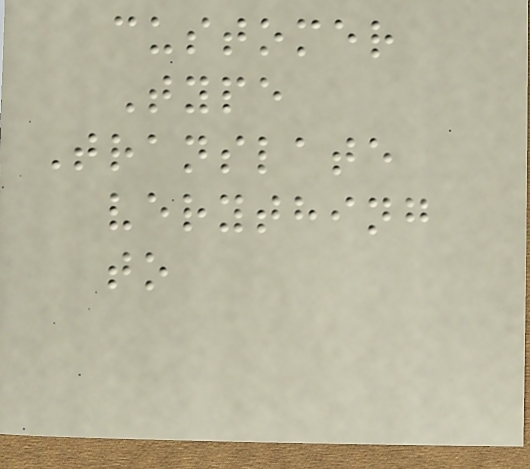customer
Type
Translate
verything
to
